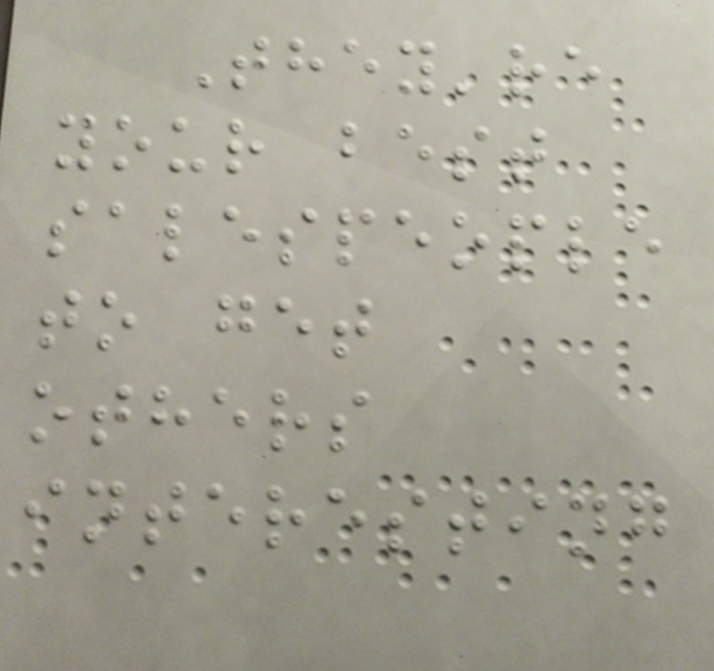They're
your best
salespeople
to get
others
interesting
